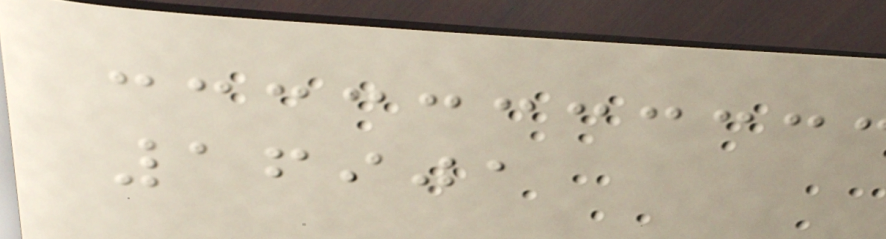16901
